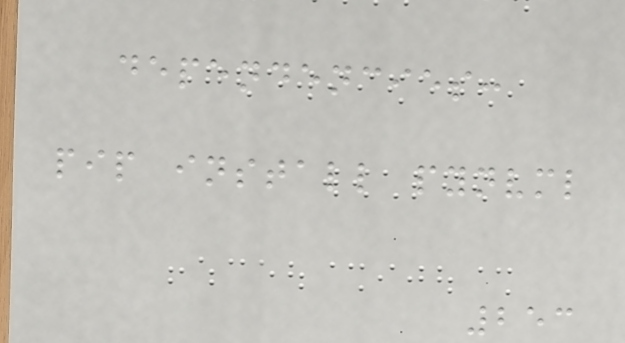dependencies:
pip install pynvml
253
